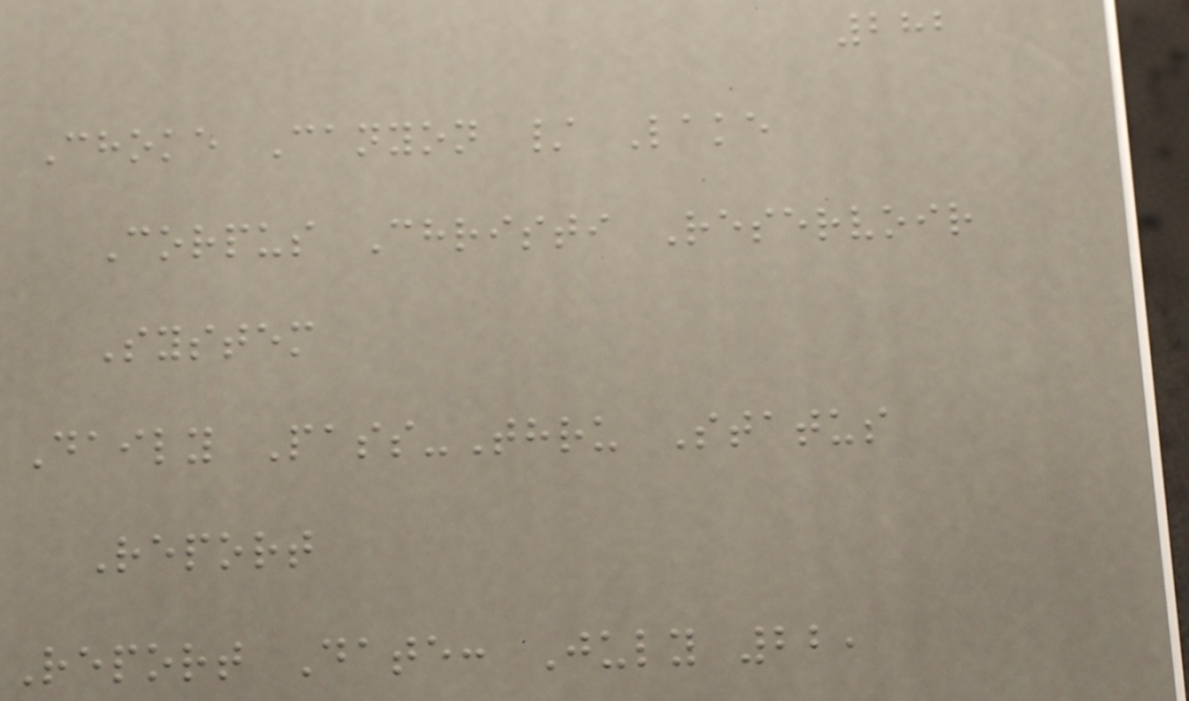282
Choke Canyon / Lake
Corpus Christi Reservoir
System
Daily Pass-Thru Status
Report
Report Date: July 22,
